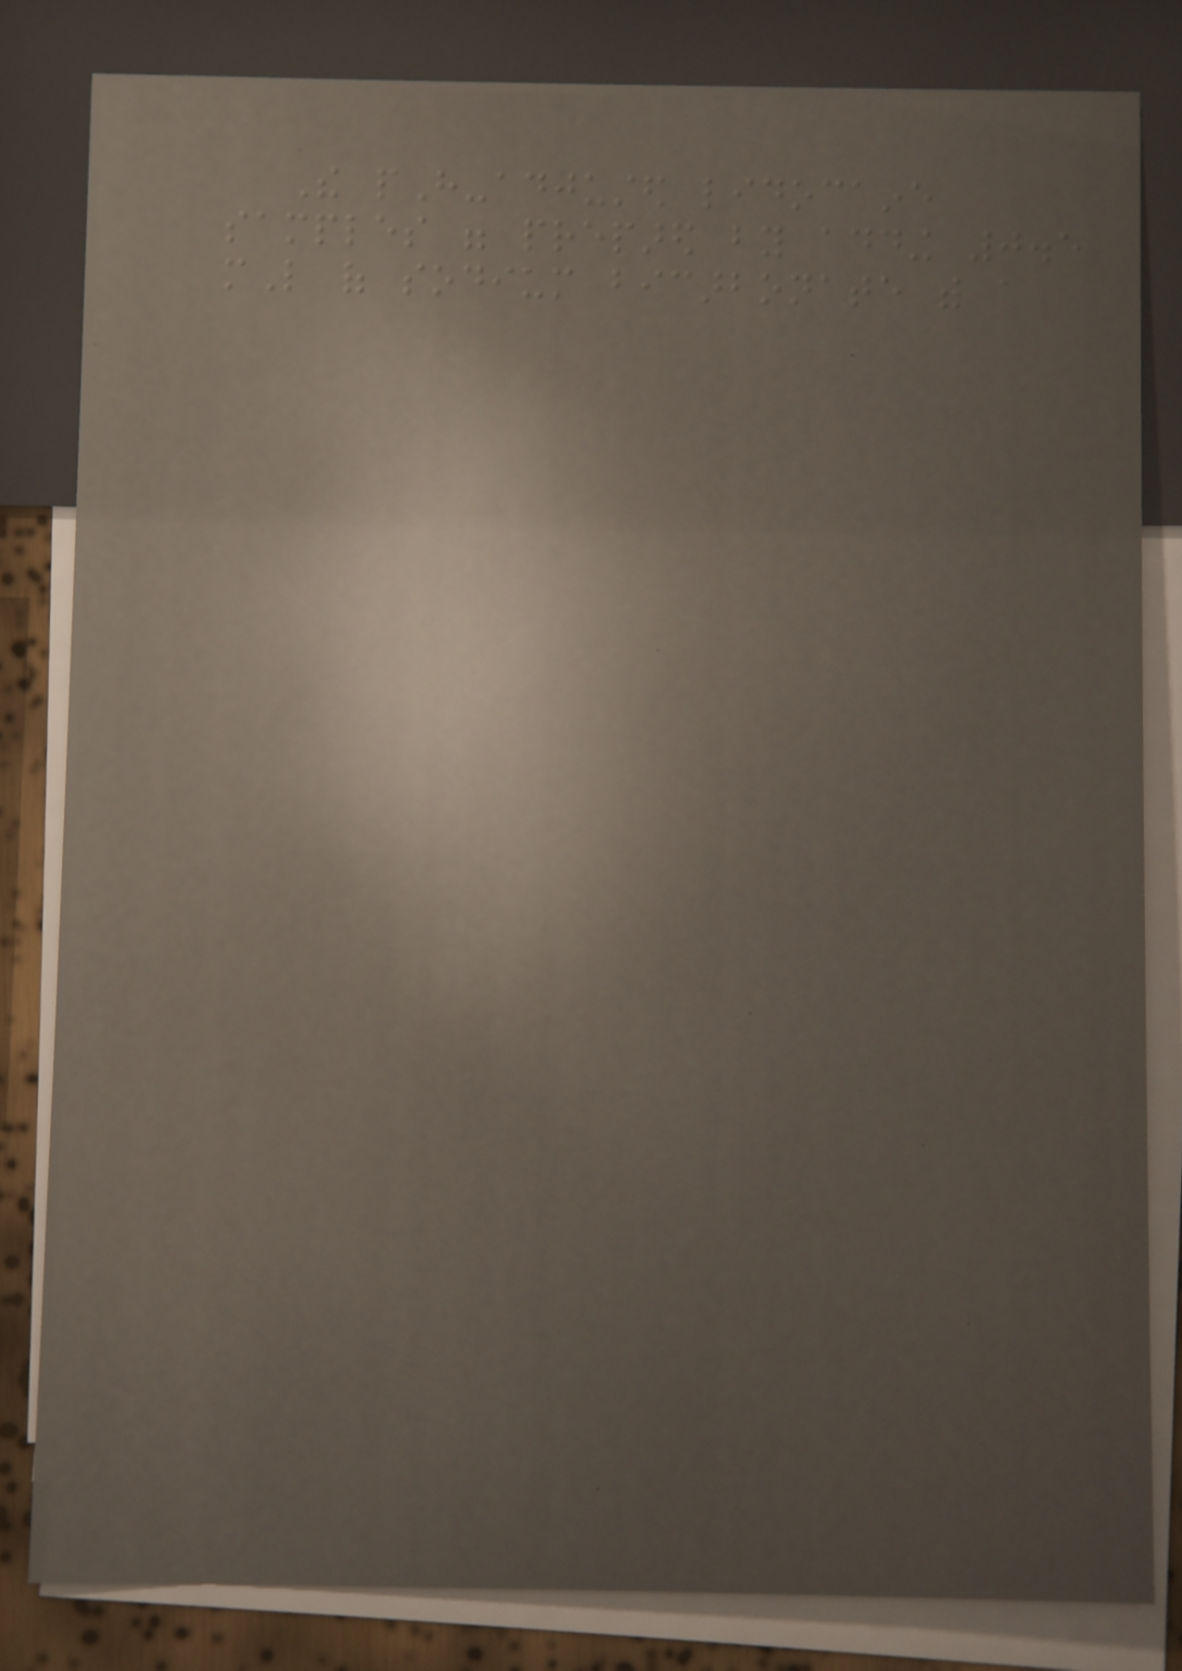The pH-adjusted lidocaine
samples were prepared by adding 0.5
mL of sodium bicarbonate with a
